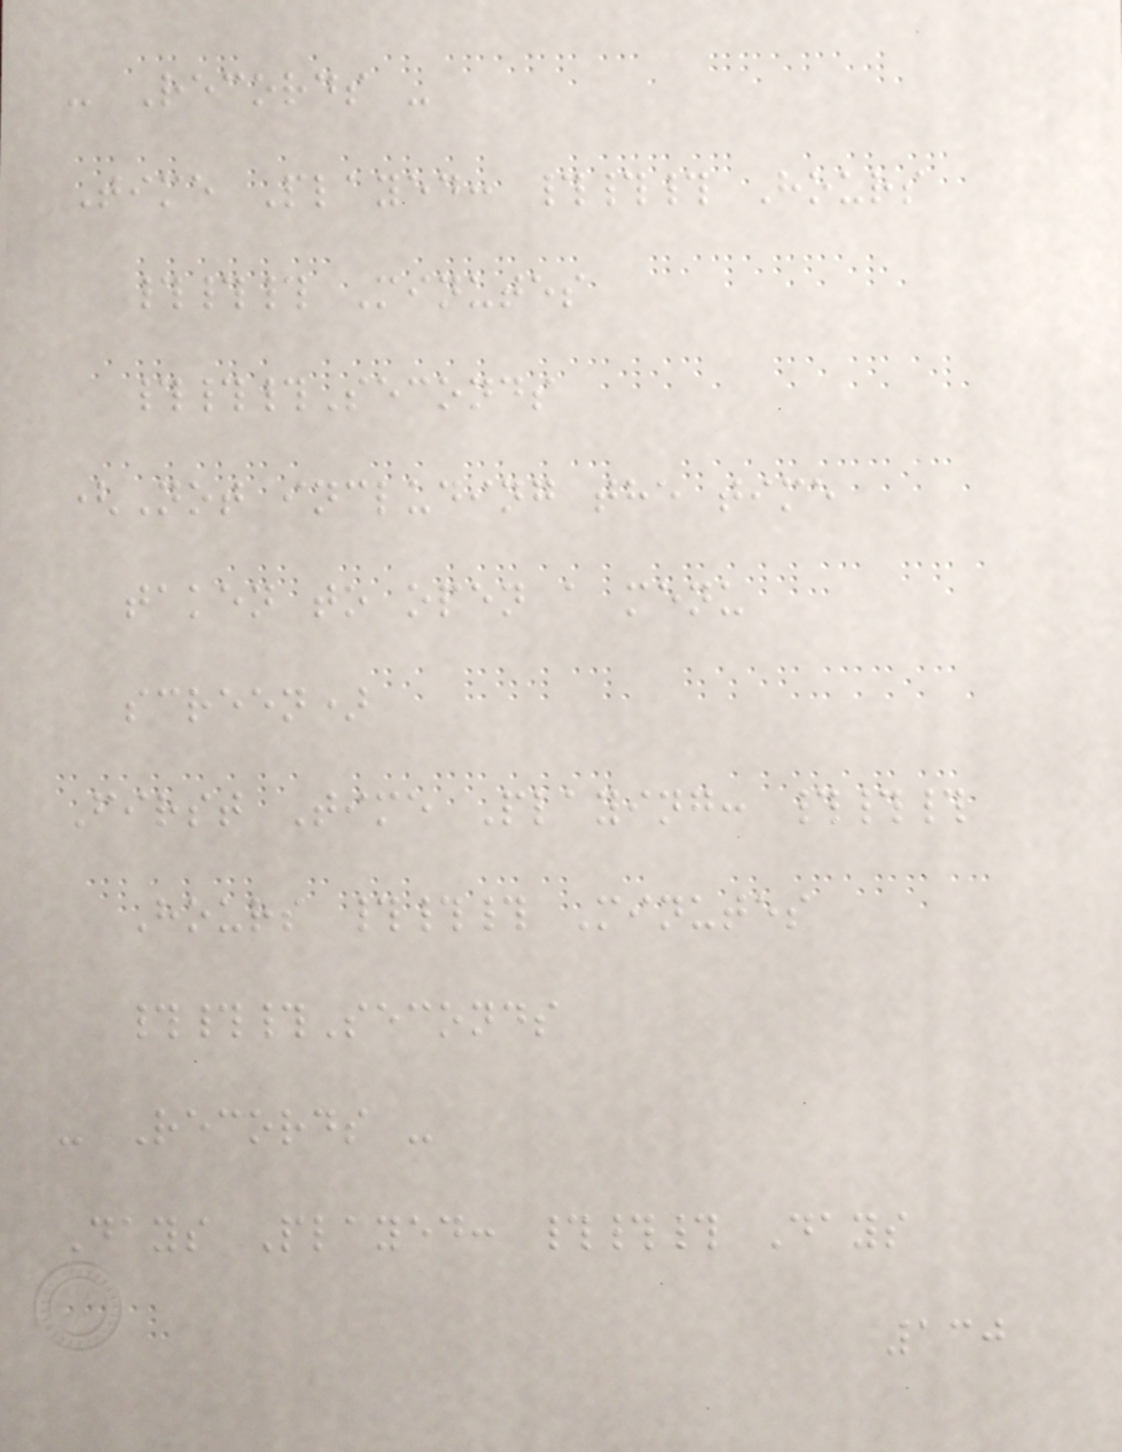- Records -
Time Played: ### Hours
### Minutes
###Seconds
(Not including the time
taken to open a menu
screen)
First Time Playing: ###
Hours ### Minutes
###Seconds
- Records -
Days Played: ### Days
130
